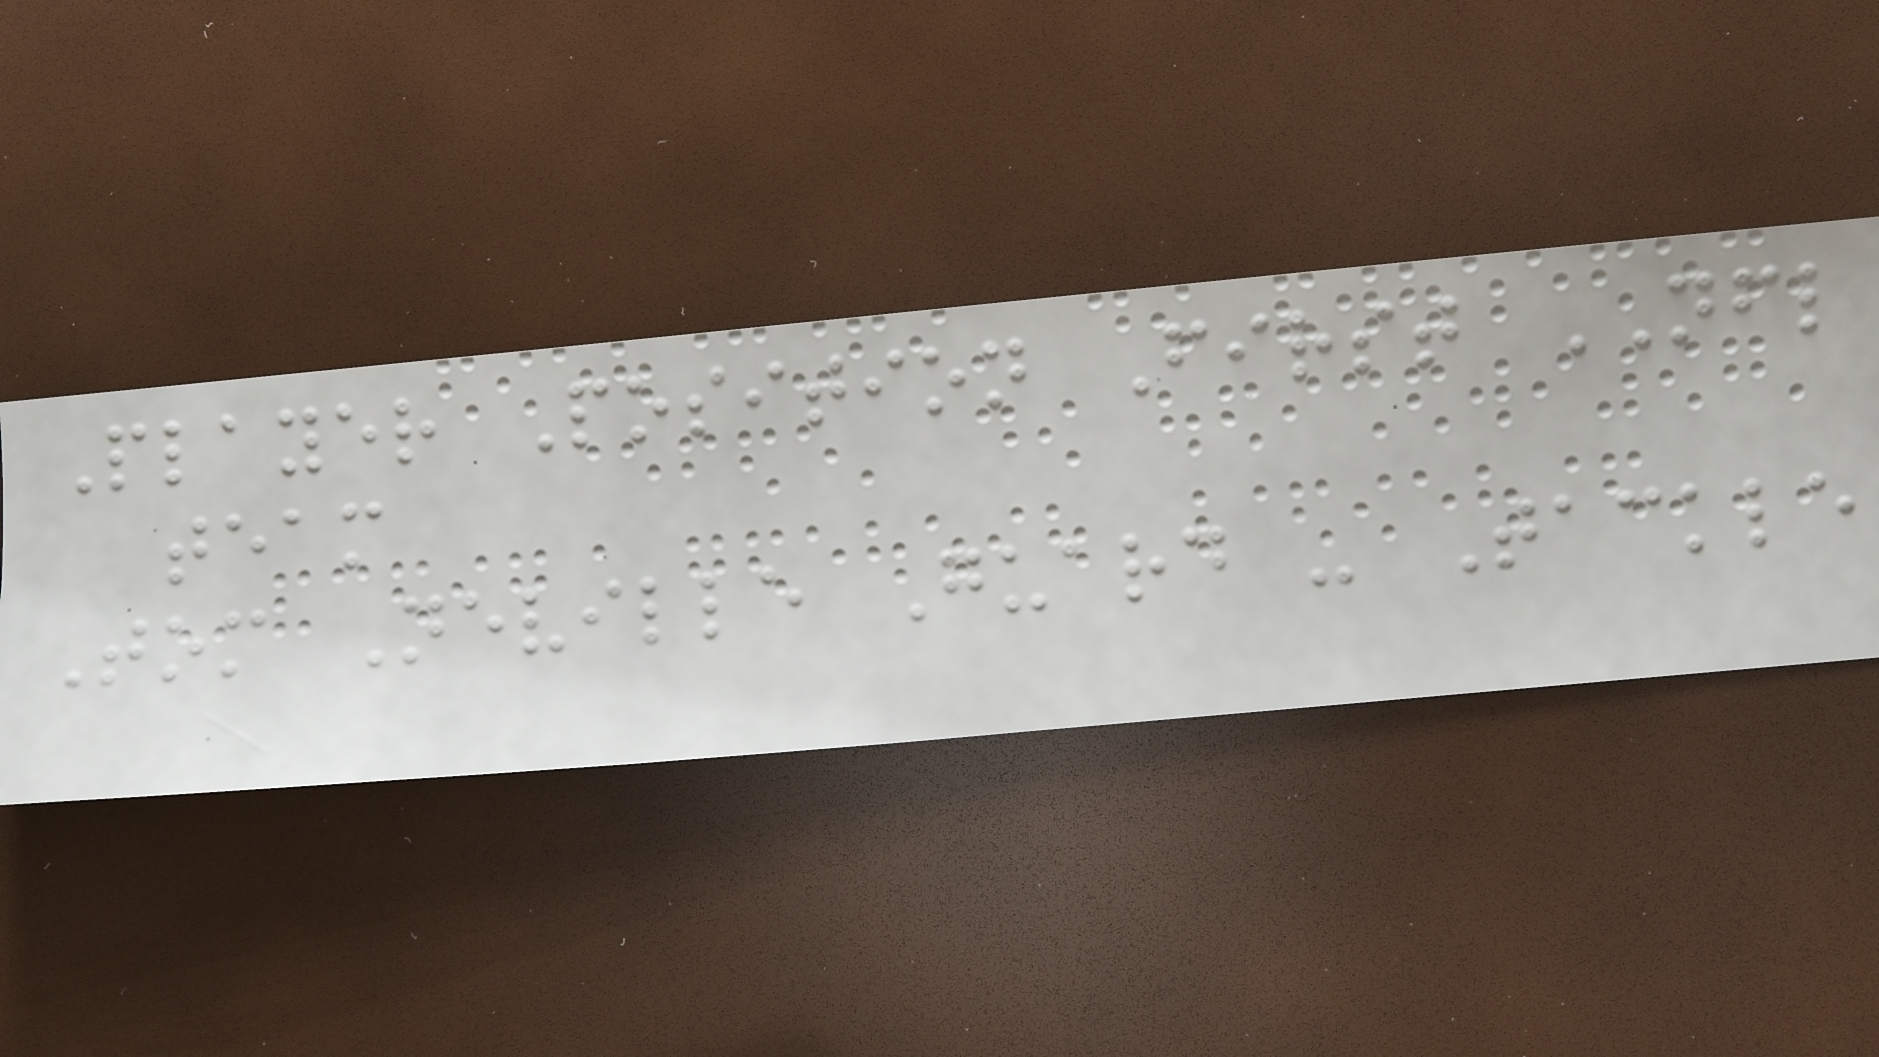Player Position First NFL
team
Tom Neville Guard - Tackle
